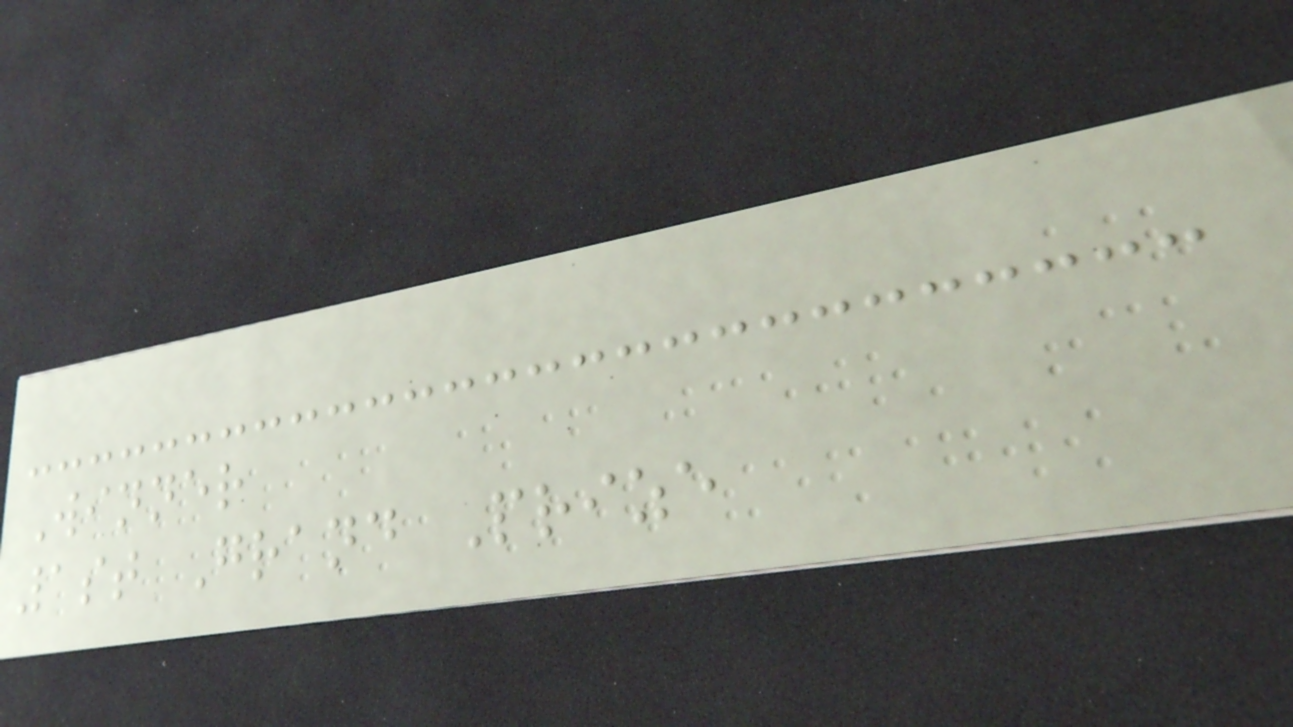Winner
1st Grand Prize
